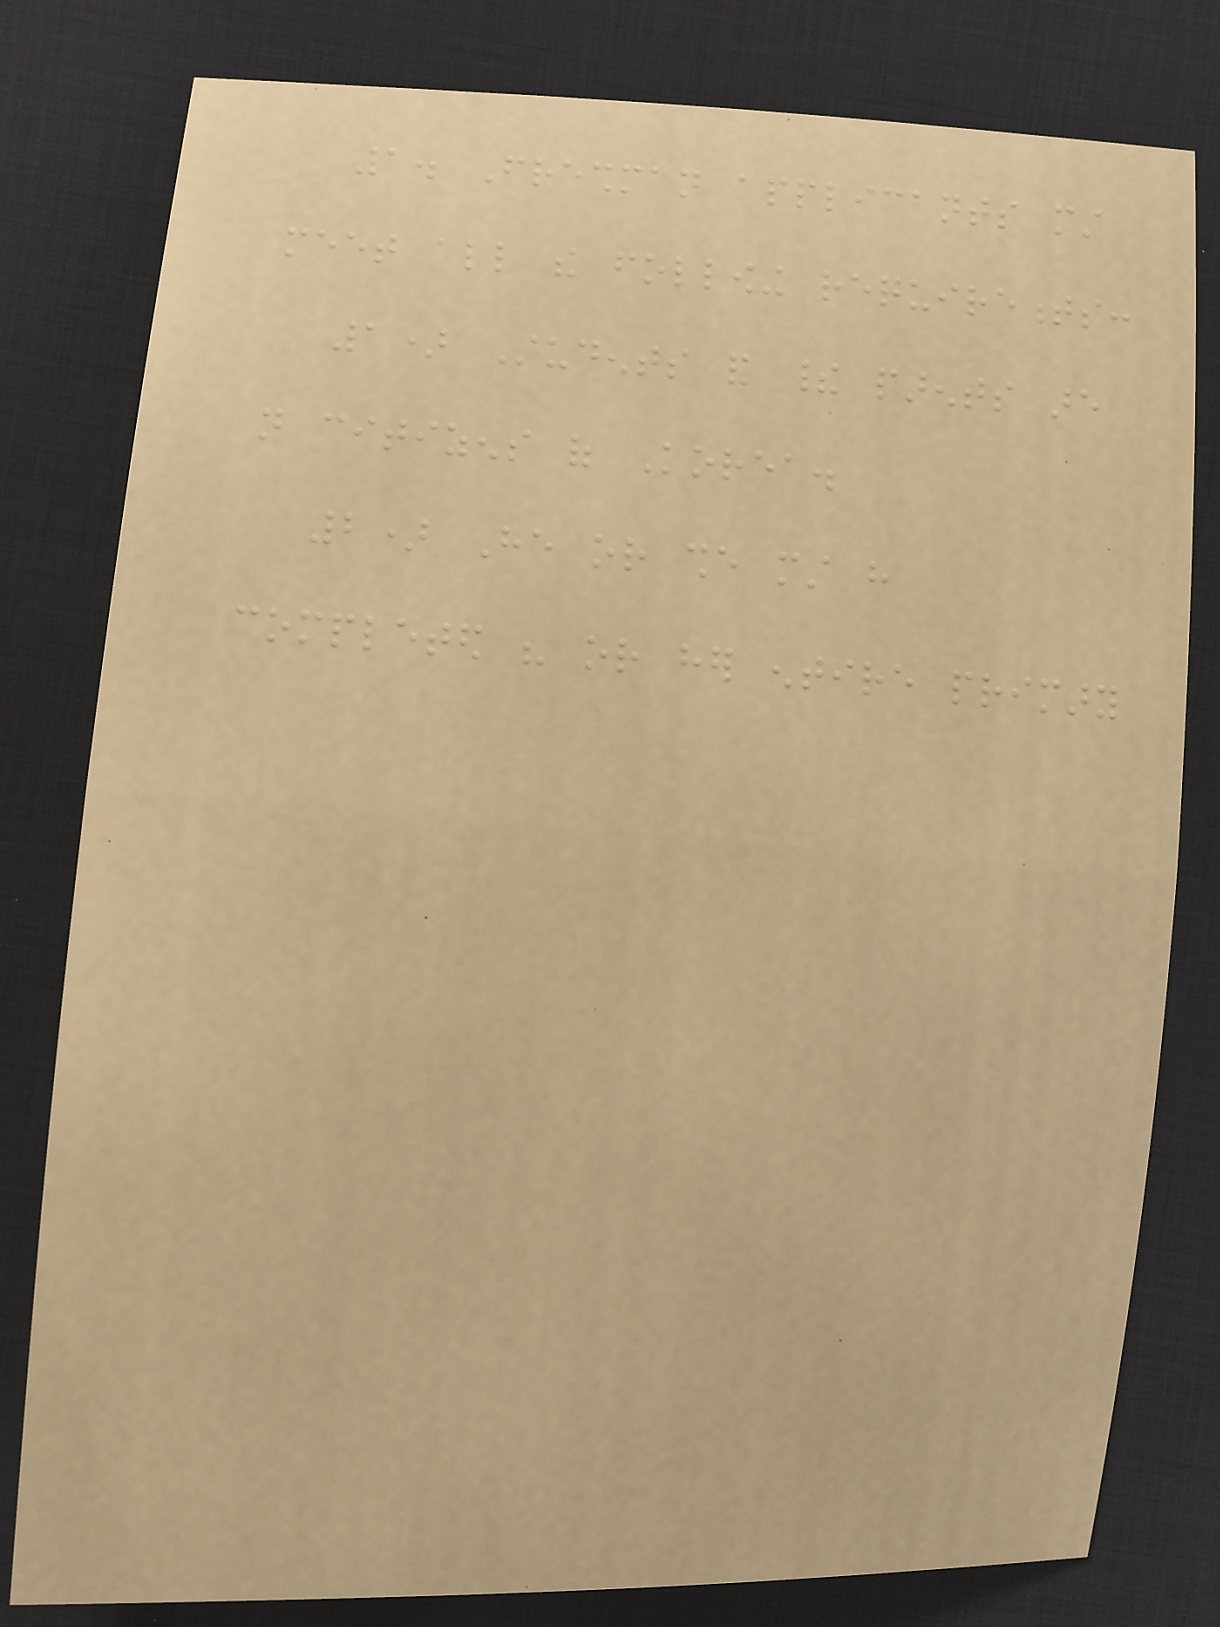1. Freshman applicants must
meet all the following requirements:
1) Students and their parents are
not citizens of Korea.
2) He or she must have
completed his or her entire primary
